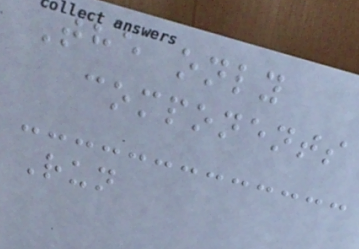The only
components
Run
